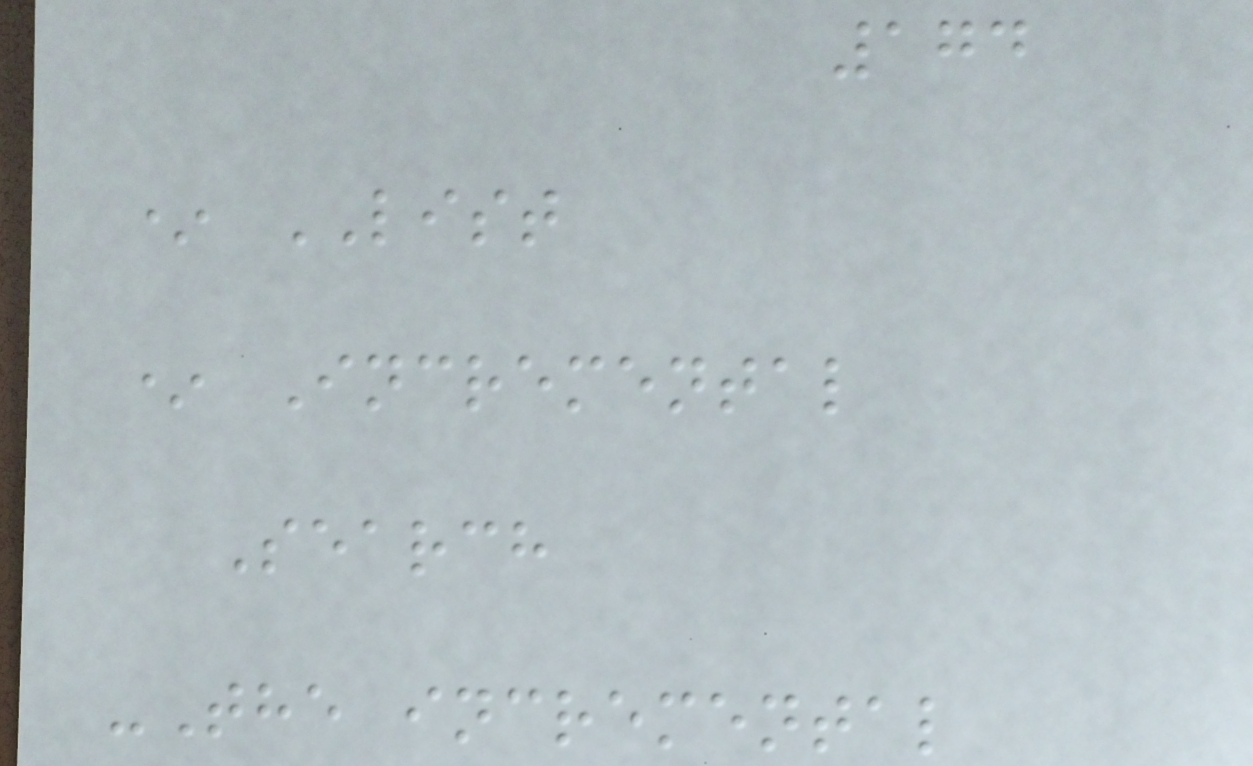174
* LIST
* Incremental
Search
-The incremental
